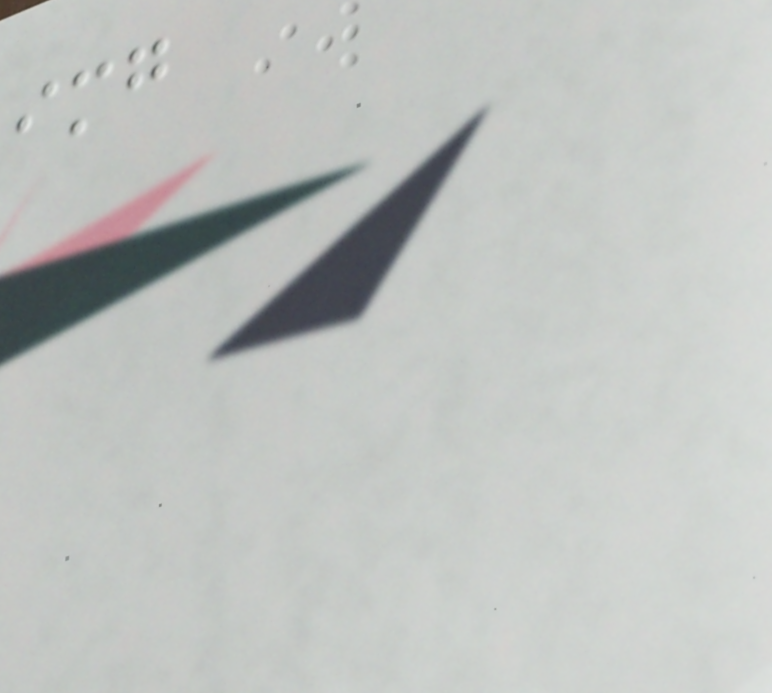img
